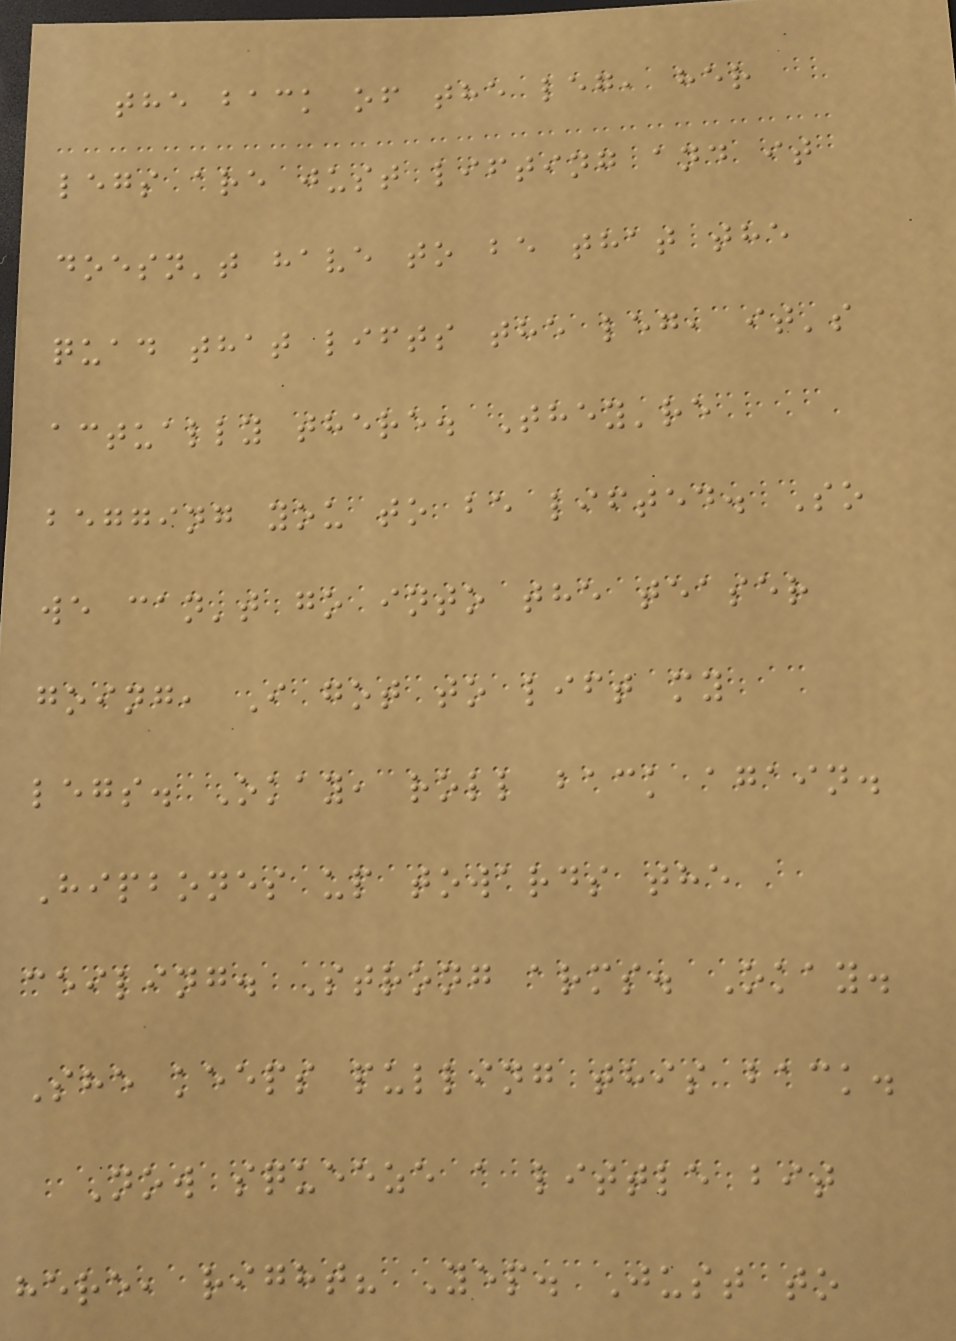the back of the leg, her
legs are just lifting and it
doesn't have to be that the
quad that lifts the leg, it's
actually there. They're
begging you to be lifted. So
we can't go into the teaser
going, I got to lift my
legs. Okay, roll back again.
Hipbones up towards the
ceiling. Strong arms. Okay.
She keeps pulling this back.
Now squeeze a little bit
here, right? Yep. Just to
